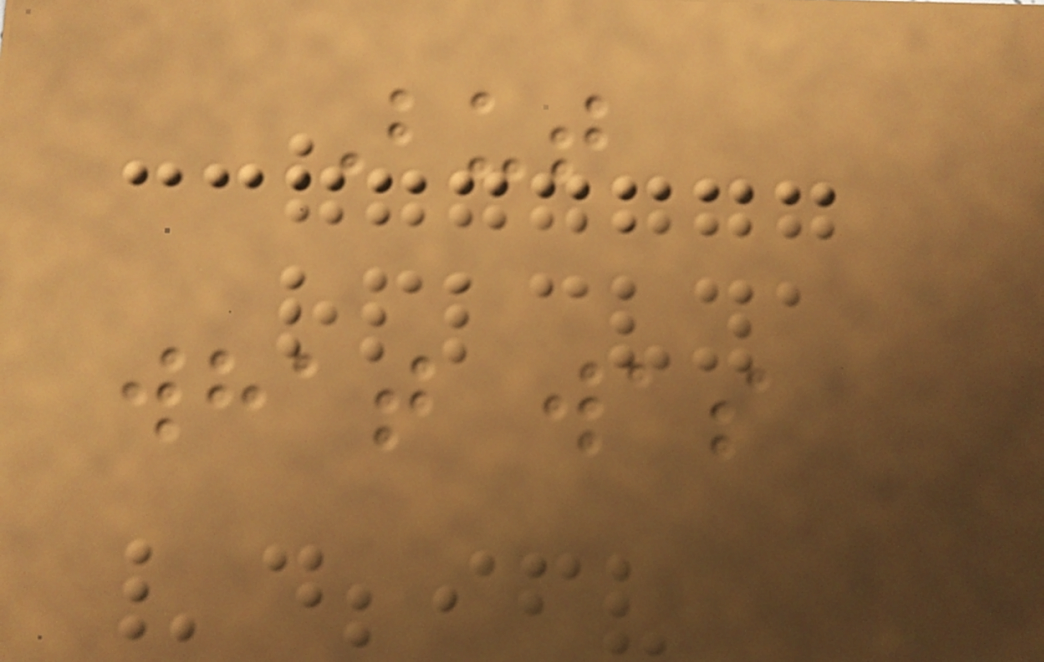But
what was
